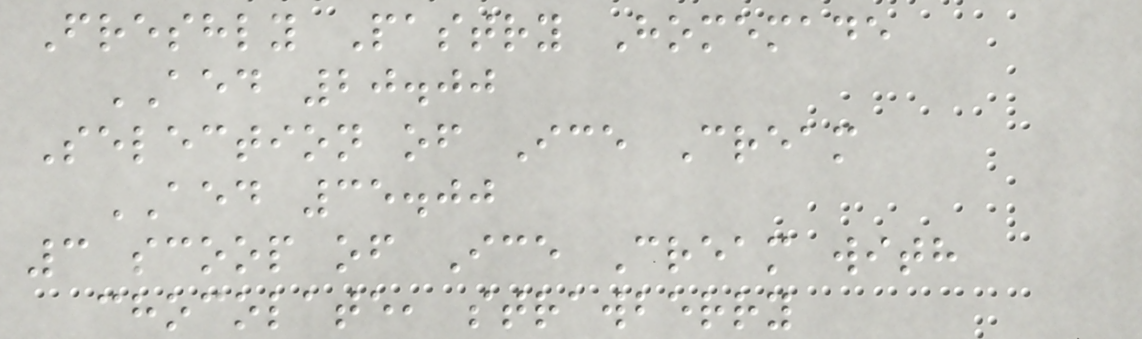Freshly Pastry Homemade
AED 20.00
Selection of Ice Cream
AED 35.00
3 scoop of Ice Cream with
chocolate, strawberry
